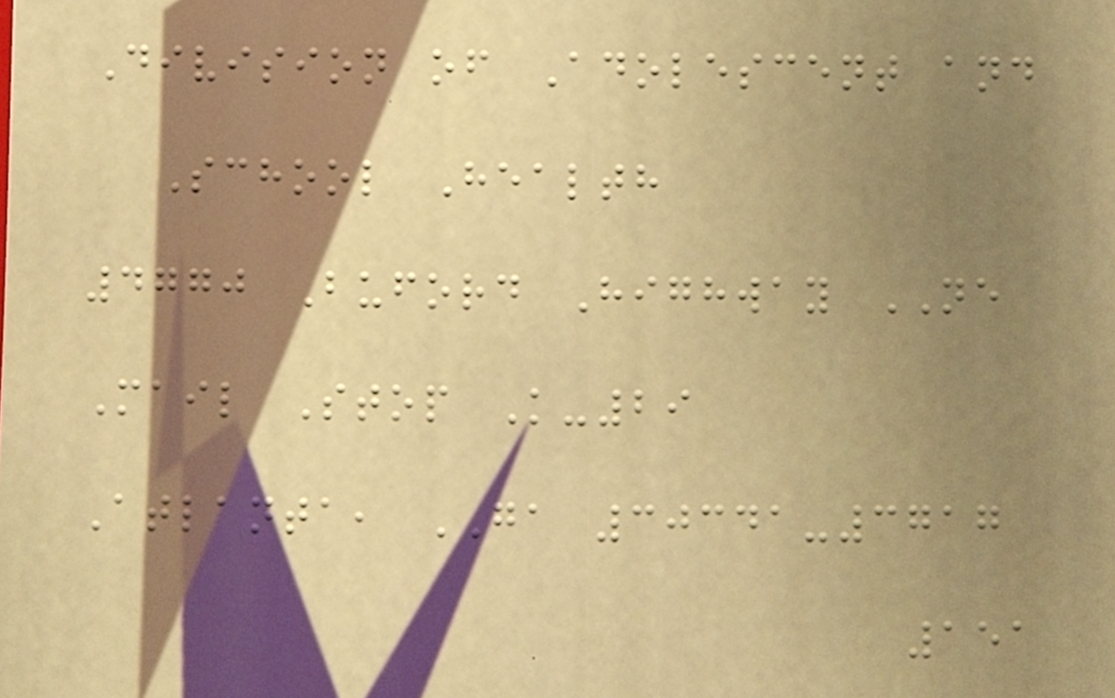Division of Adolescent and
School Health
4770 Buford Highway NE
Mail Stop K-29
Atlanta, GA 30341-3717
151
